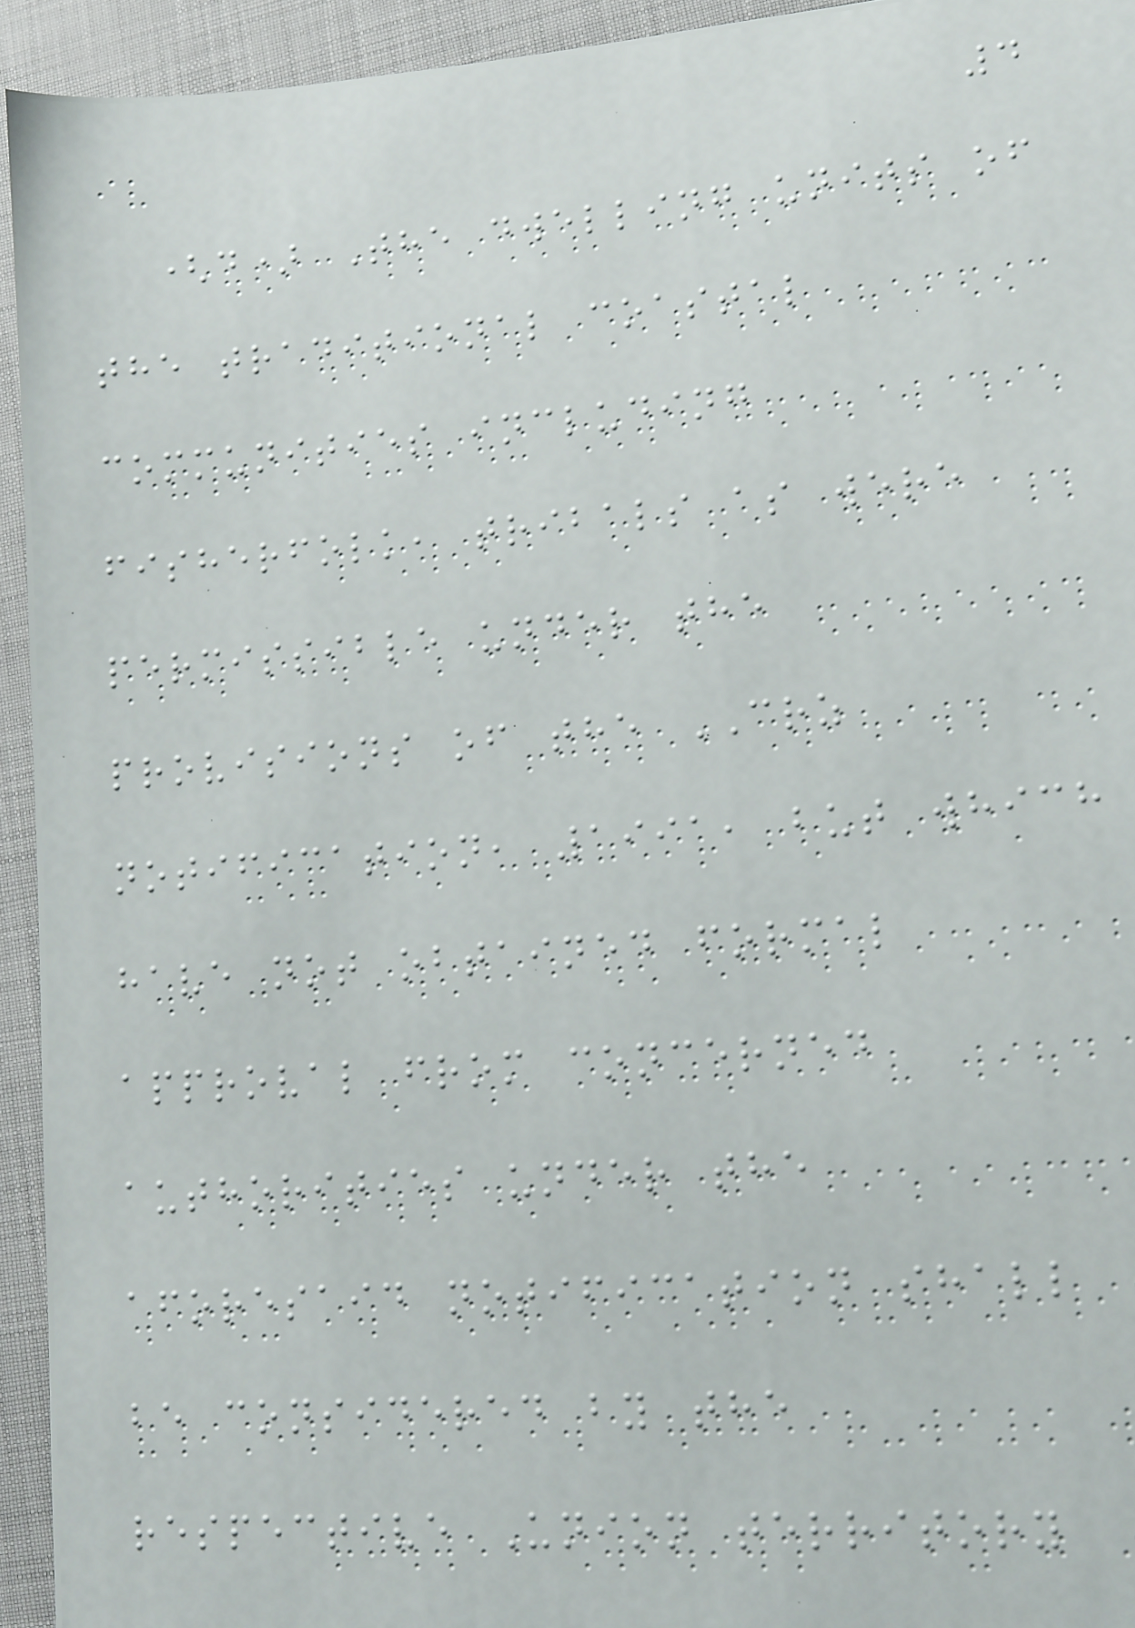4
(d) The dwelling units of
the traditional coastal
communities including
fisherfolk, tribals as were
permissible under the
provisions of the CRZ
notification, 1991, but which
have not obtained formal
approval from concerned
authorities under the
aforesaid notification shall
be considered by the
respective Union territory
